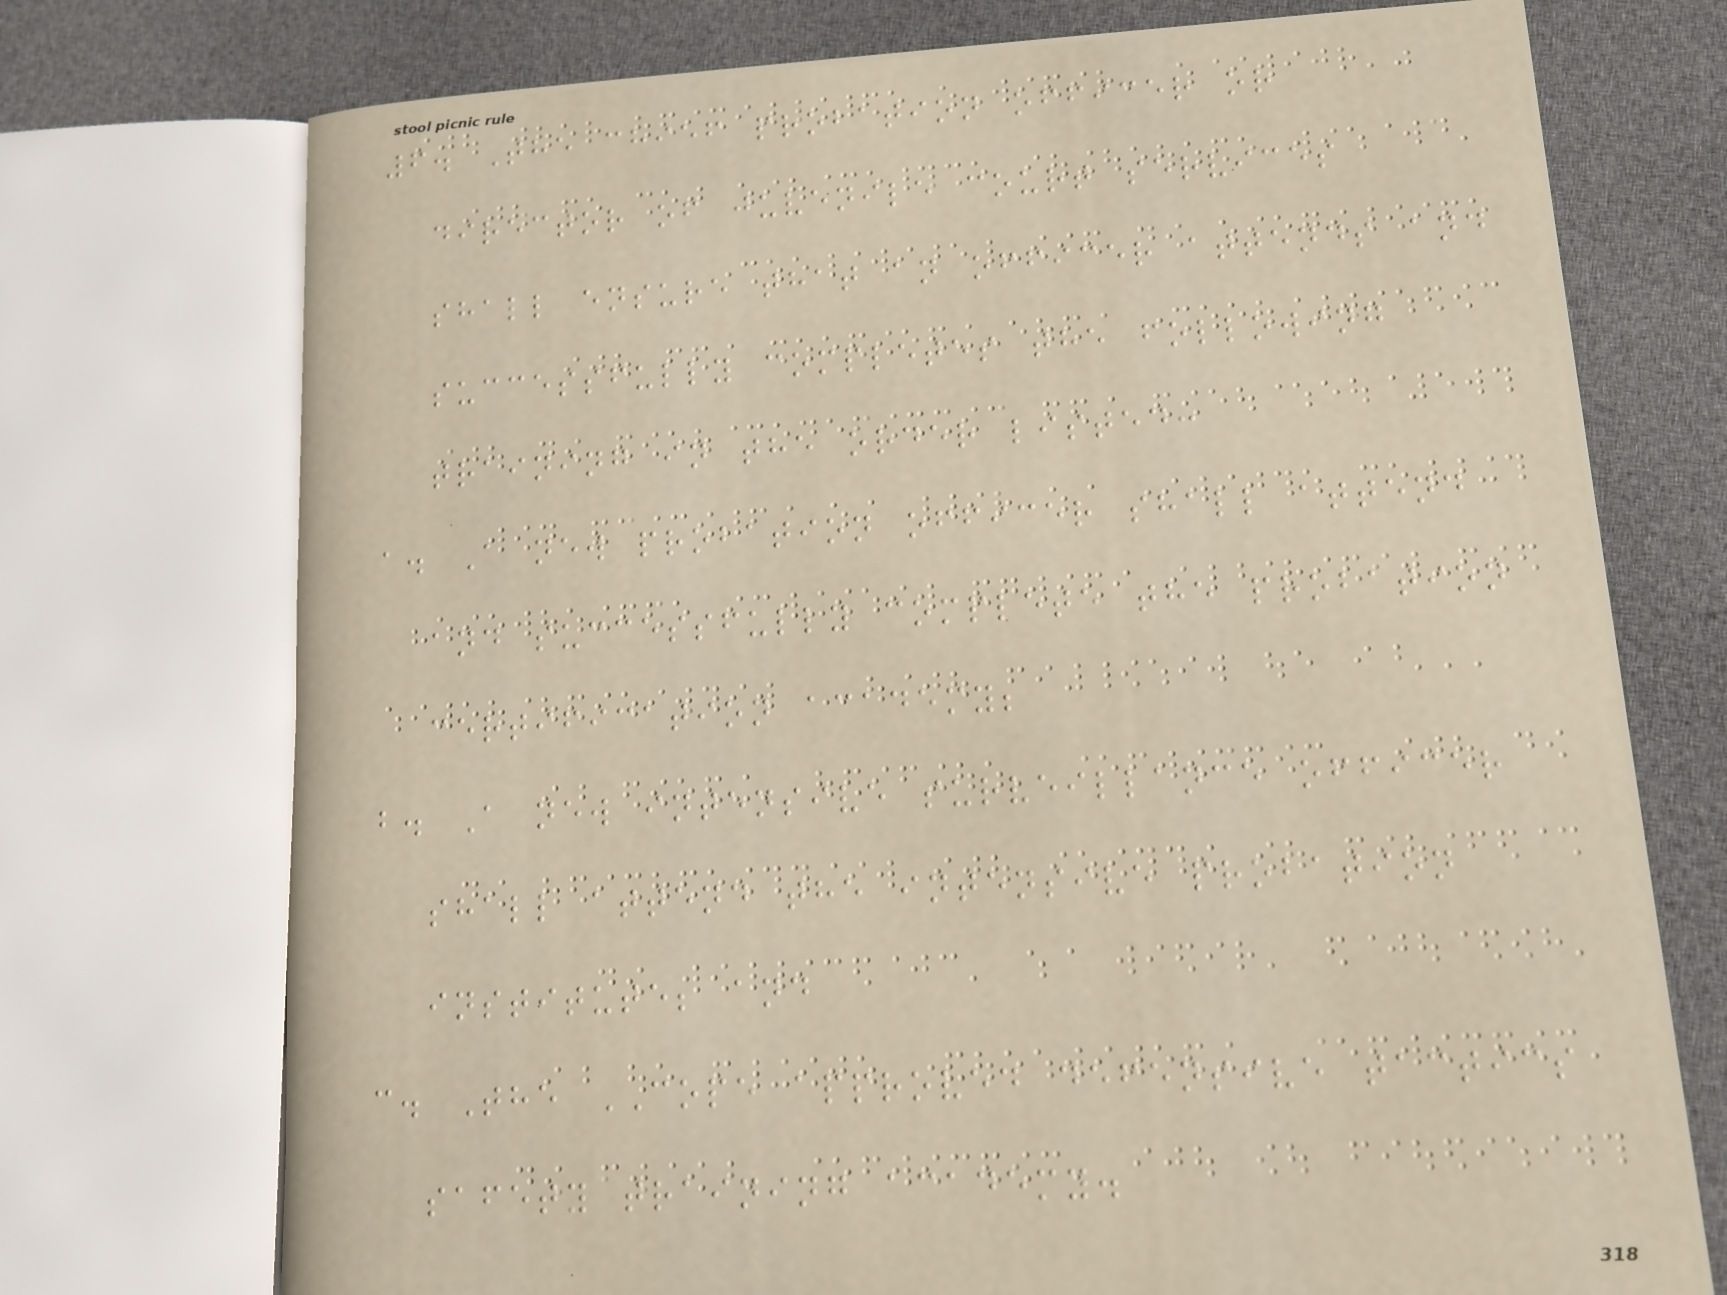6. The chief probation officer or
director of juvenile court services
shall ensure that an officer attends and
successfully completes the following
training in the order listed:
a. A new probation officer shall attend
and successfully complete the probation
certification academy;
b. A new intensive surveillance officer
shall attend the intensive probation
institute; and
c. The COPE approved defensive tactics
safety training academy.
